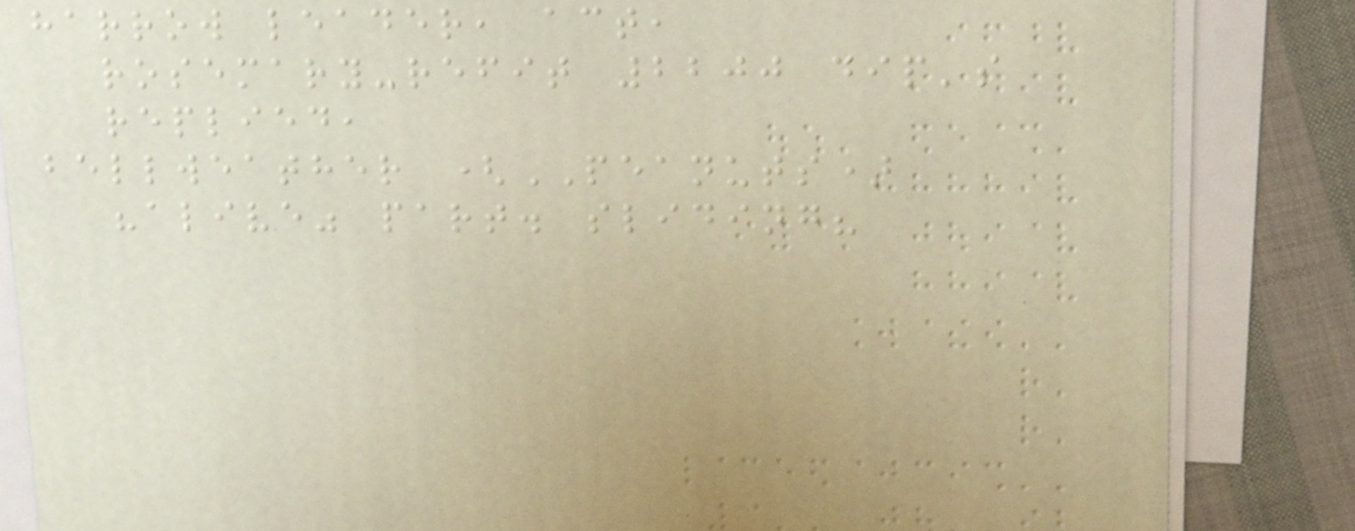harrow leader, act,
rosemary-refit 2200 dip's
replied,
bellweather (PEANUTS)
"alive" part. sliding?
